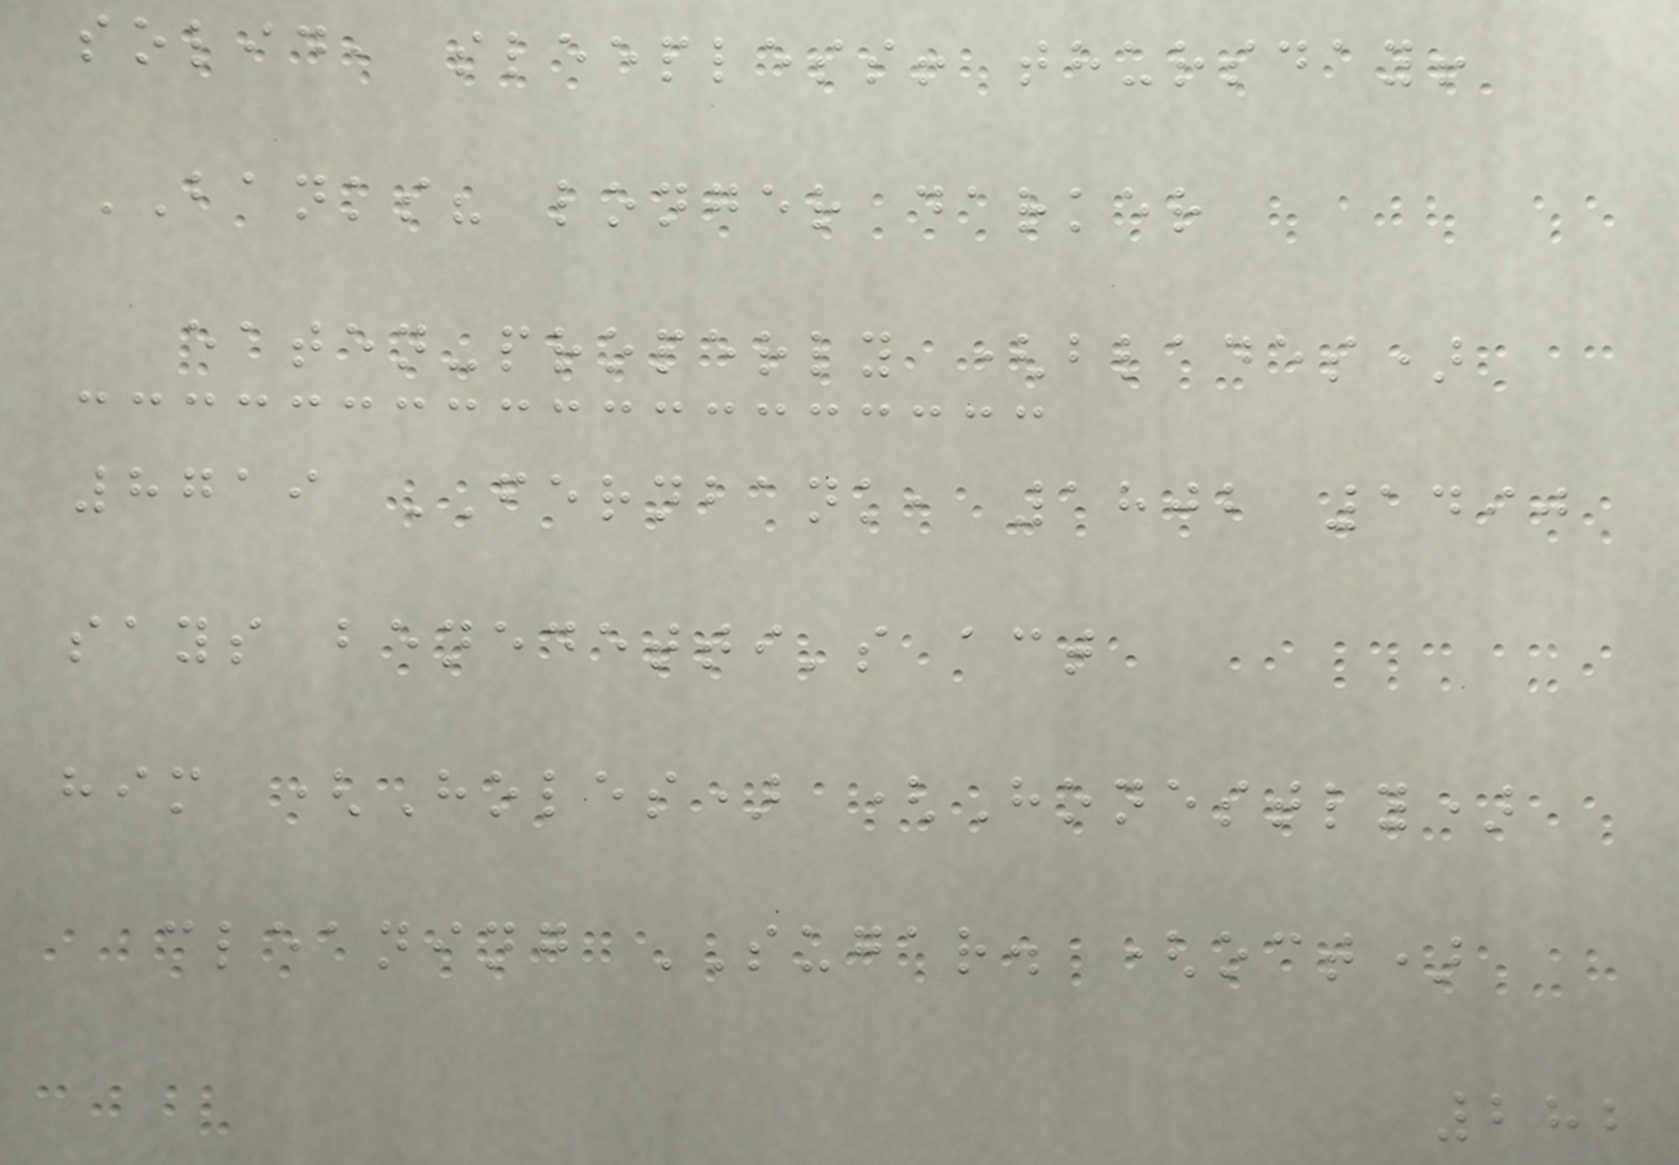solid, sleepless! thursday!
BANKS? longer darker
eaten-properly (blades)
8719 FERNBANK, 1802 1490
says benedetti's act
him (Holes) (Honestly)
cleaning SUGAR. (oct)
282
